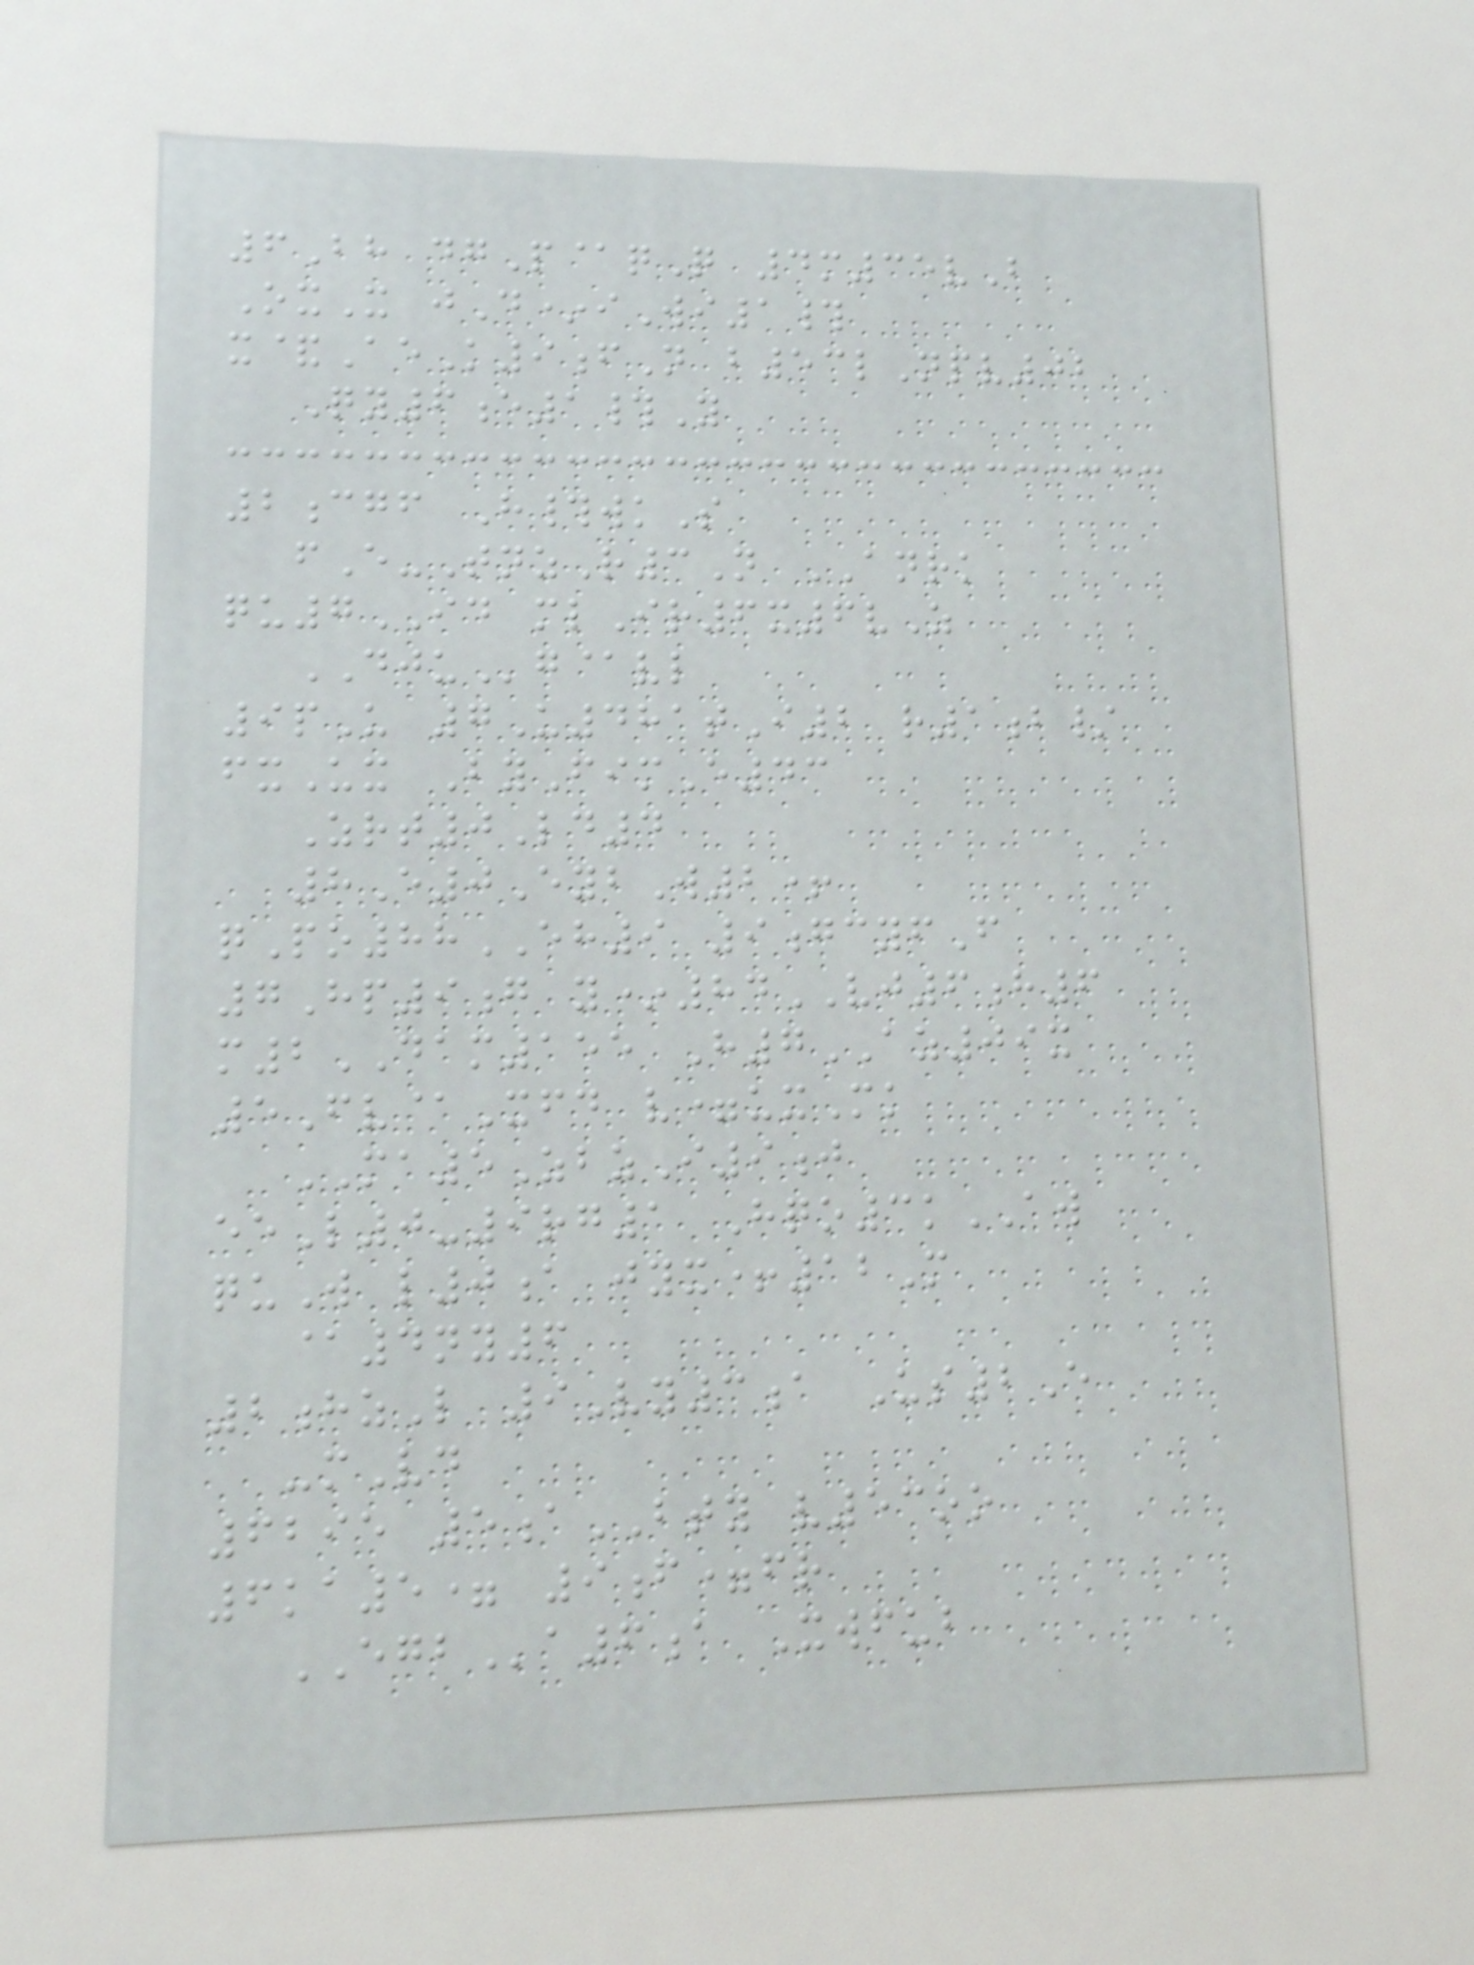6Bh dgP@qQ 4m35vB
OxX jD*iWi1#
x&AeK9fN b53lNpv02
Qy6e1#Y
2cgf H#wkS
fE-TnzR3N ANRK
qu7ID mlIr6x6vZ
DJUg@vl
9pU 7U481tI2 r1b/
fxUx ByFimE43
Zrt0Ld4
8E0EybW2+
qPo88EH9 9gcyfF
7Hp9g y*84VJ6h6
m2DAM155 H7AZ09x
5Fv@Xfd v=uxMk
MA5ZbzI9j
eeL0-9rg1 Hqo3kAW
quW l0a jyx+12M
@4ny6
2hzL 9Vy3a Us2E
-mVd
6295 5aBTY v53oo
6ka5= 9f=fr
EGBa6a Xwfub
